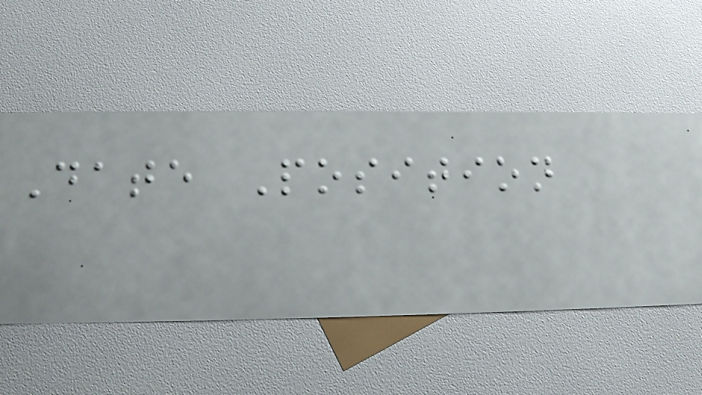Date Position
